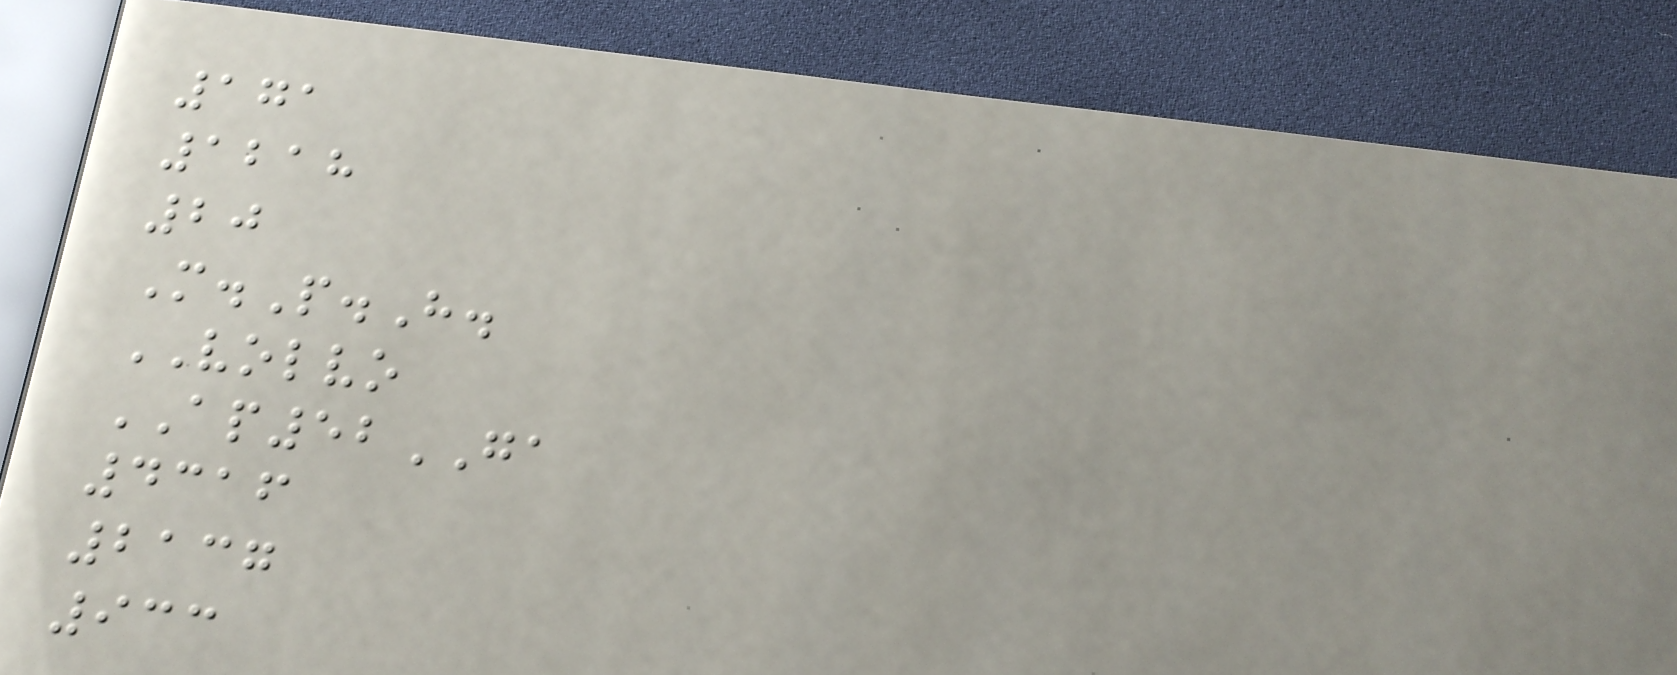171
1218
20
M.P.H.
VOLVO
AP52GA
4316
2137
933
